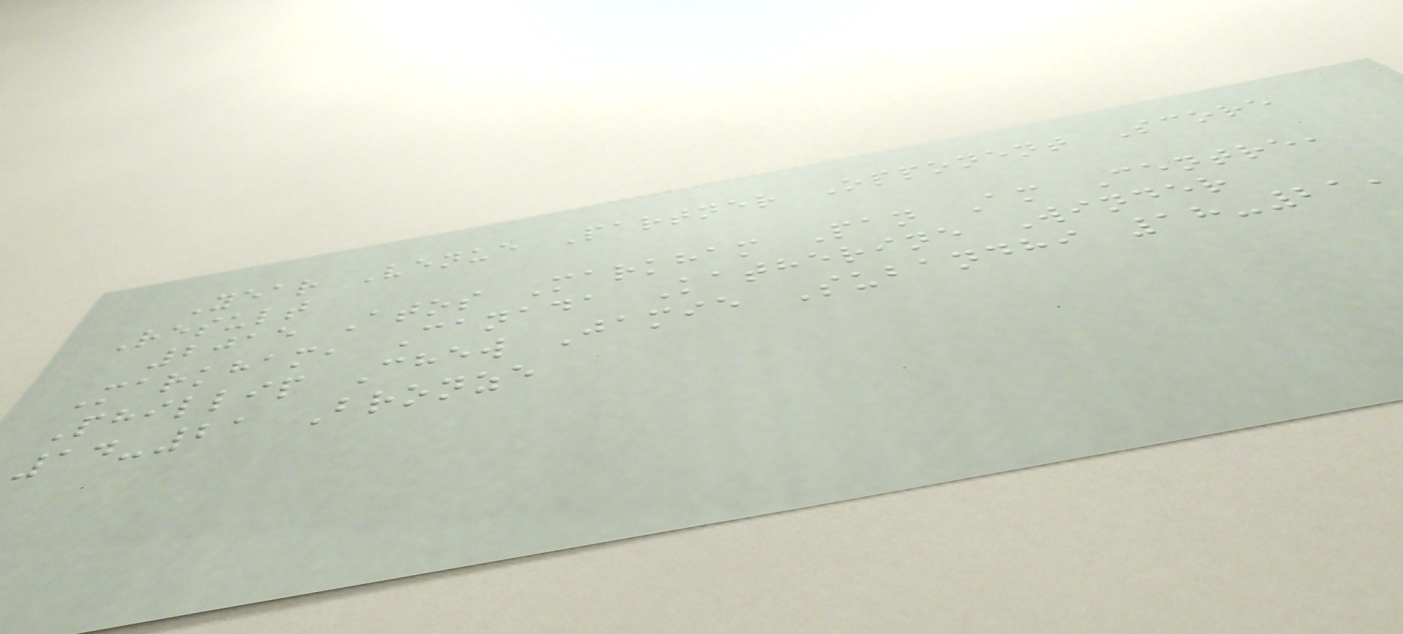Year Venue Partner Opponent Score
Result
2015 Atos Markham Pan Am Centre,
Markham, Canada Katherine Winder
Phillip Chew Jamie Subandhi 18-21,
14-21 Bronze
